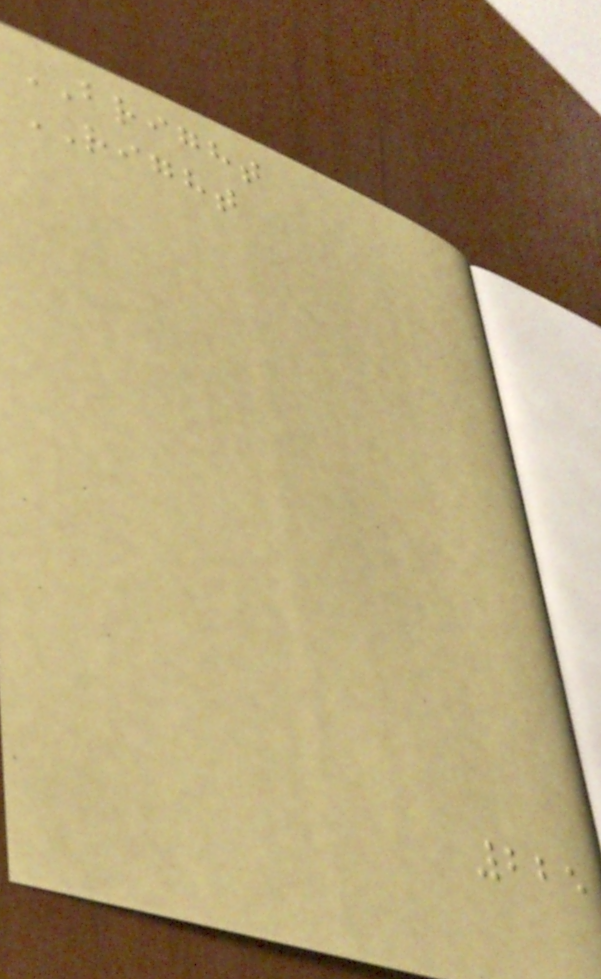BRIGHT
RIGHT
225
